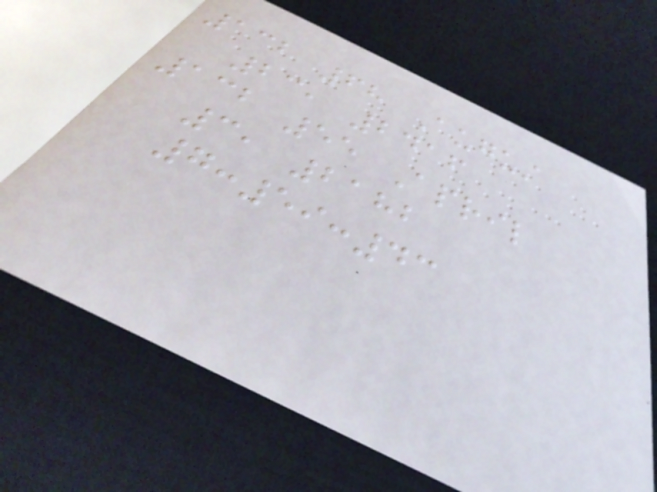132 68 August
23, 2416
132 55 April
3, 2182
7:59:43
